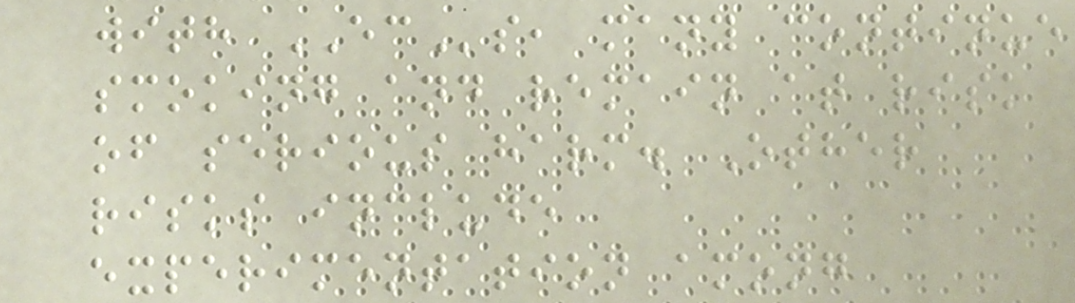with ECs, many continue
smoking and remain at risk
of serious harm. Other
risks include
experimentation among
